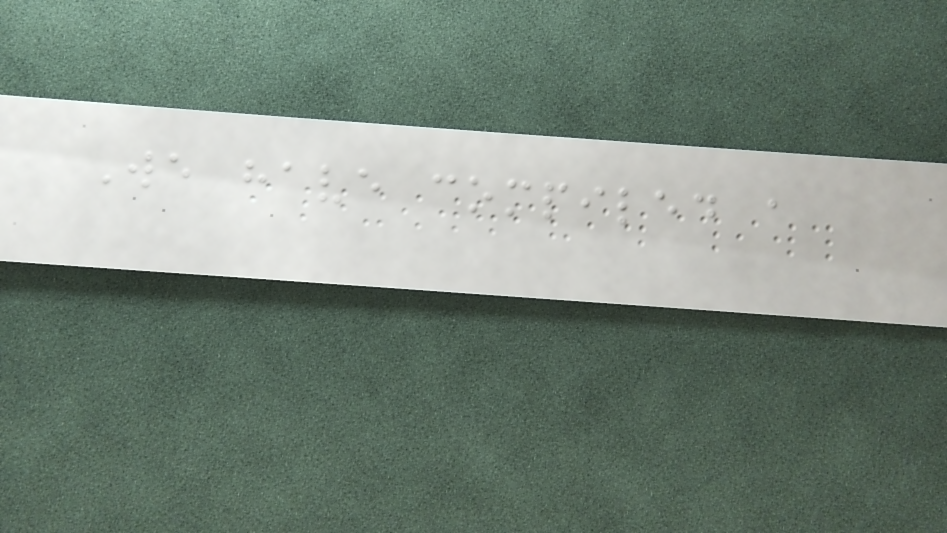We have compiled a
